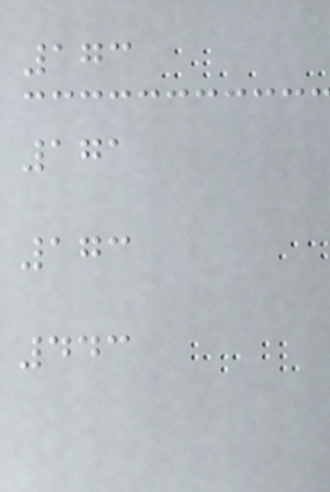173
171
173
443
